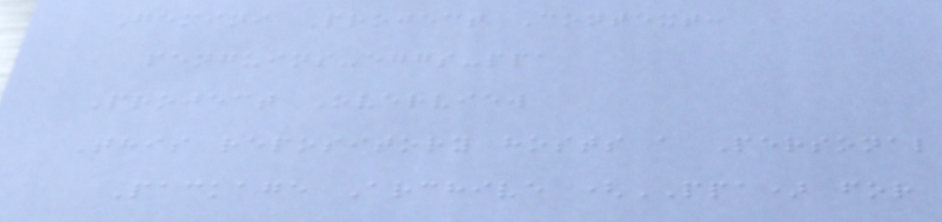Gemini Project Context:
penguins-eggs-ppa
Project Overview
This repository hosts a Personal
Package Archive (PPA) for
